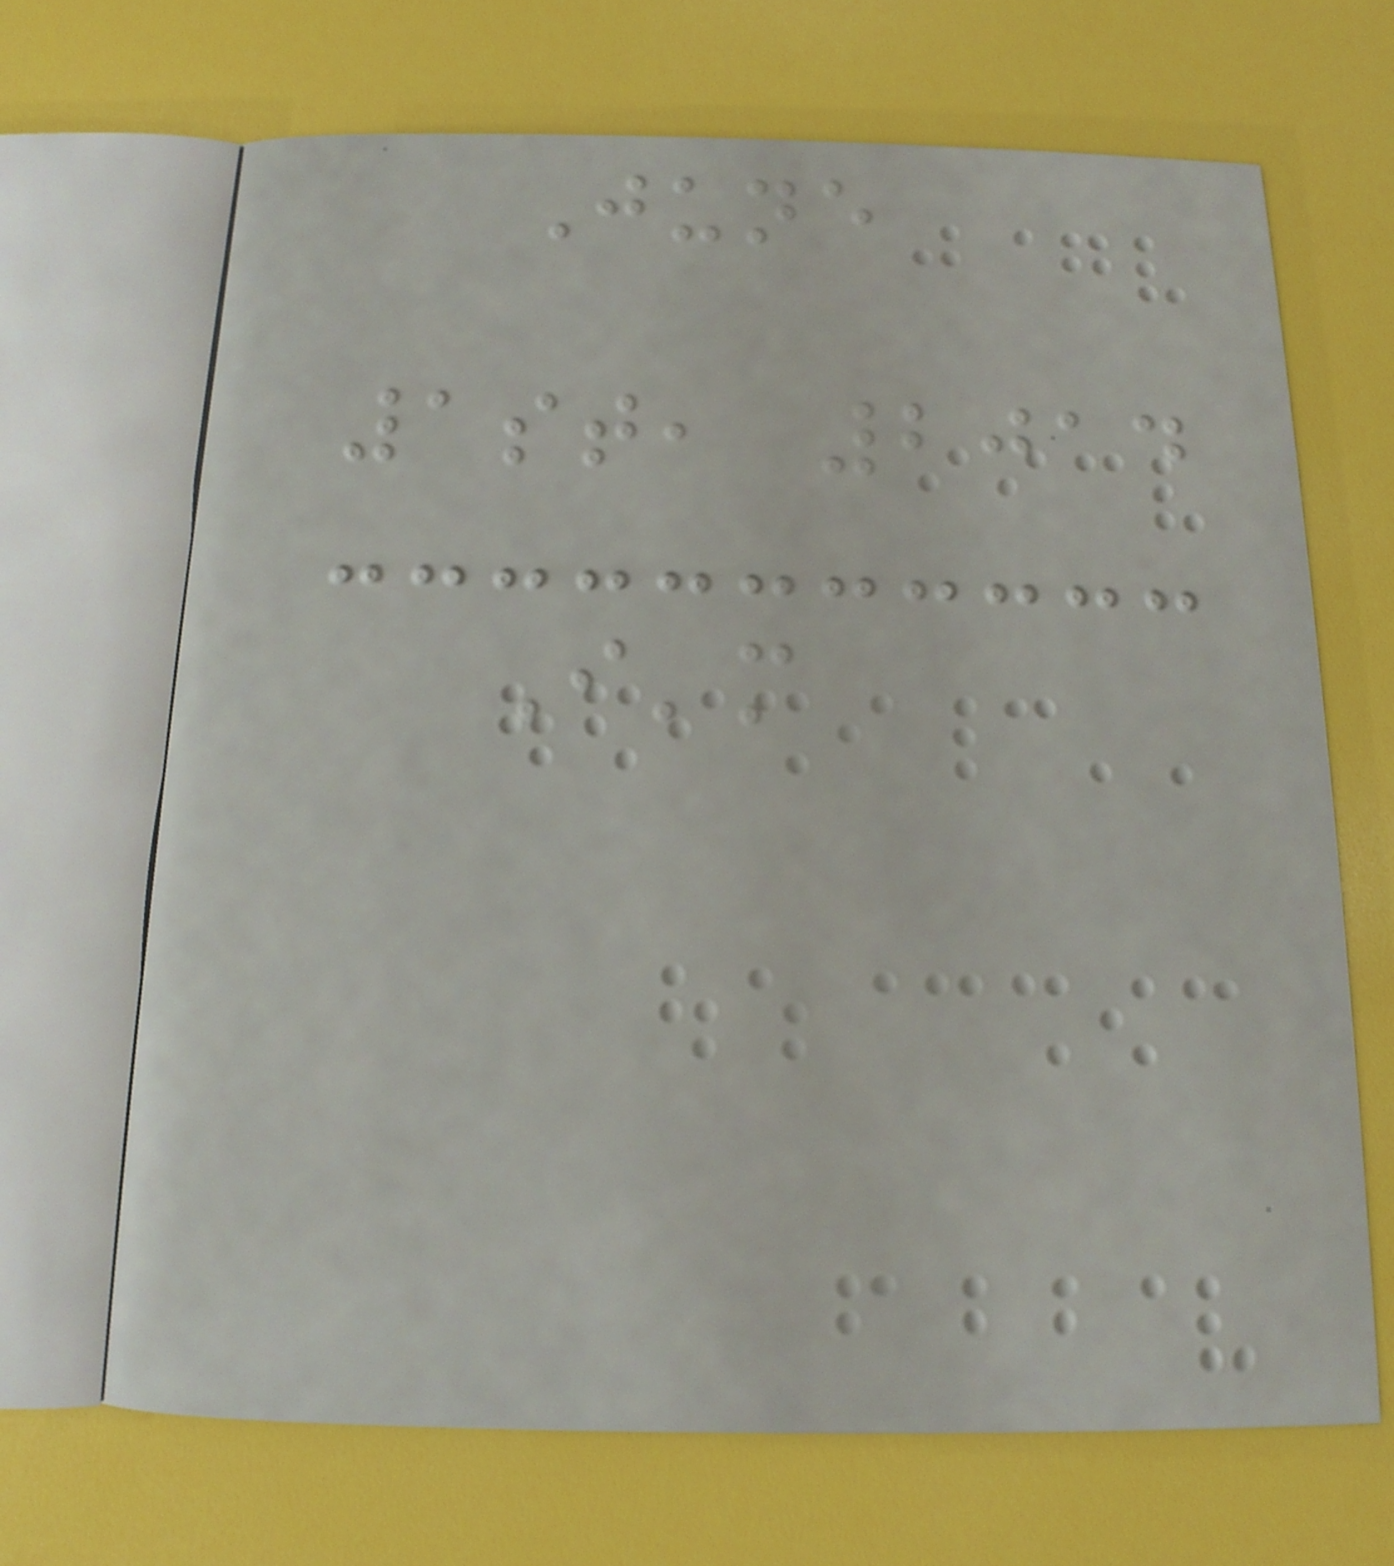June
1st, 2014
I'm
